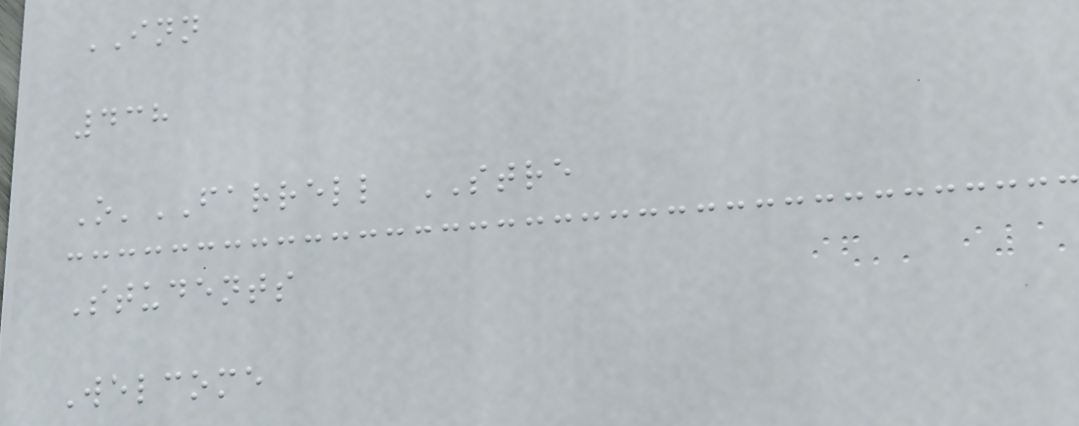INN
438
O'FARRELL STRE
Students
Welcome
